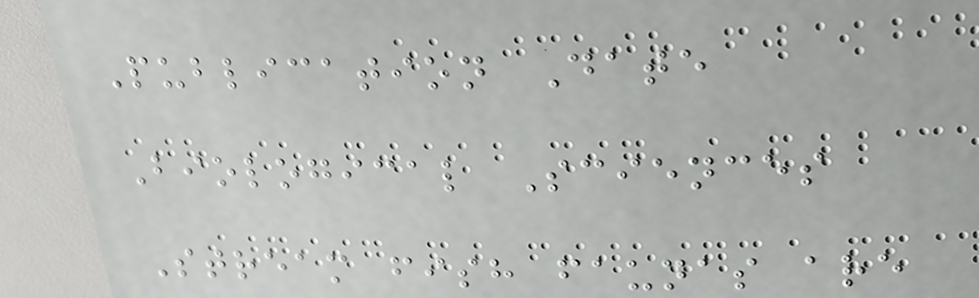Publication Date
Biological Sciences
Stream fish faunas are
